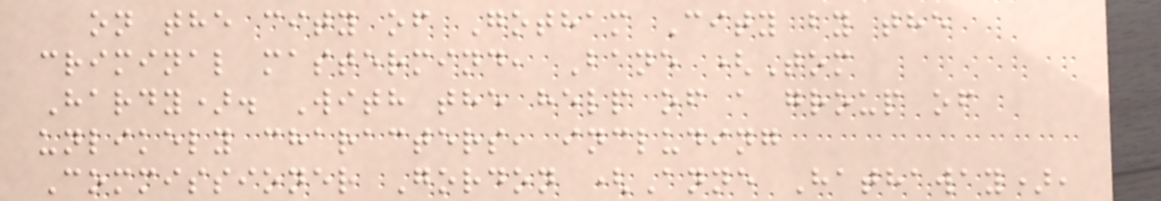on the city of Gotham City by the
criminal mastermind, Bane (Tom
Hardy). With the help of a group of
unlikely characters, including
Commissioner Gordon (Anne Hathaway),
